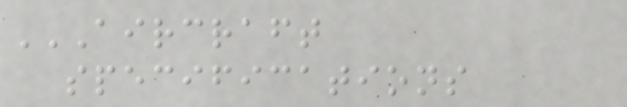AIRCRAFT
SPECIFICATIONS
